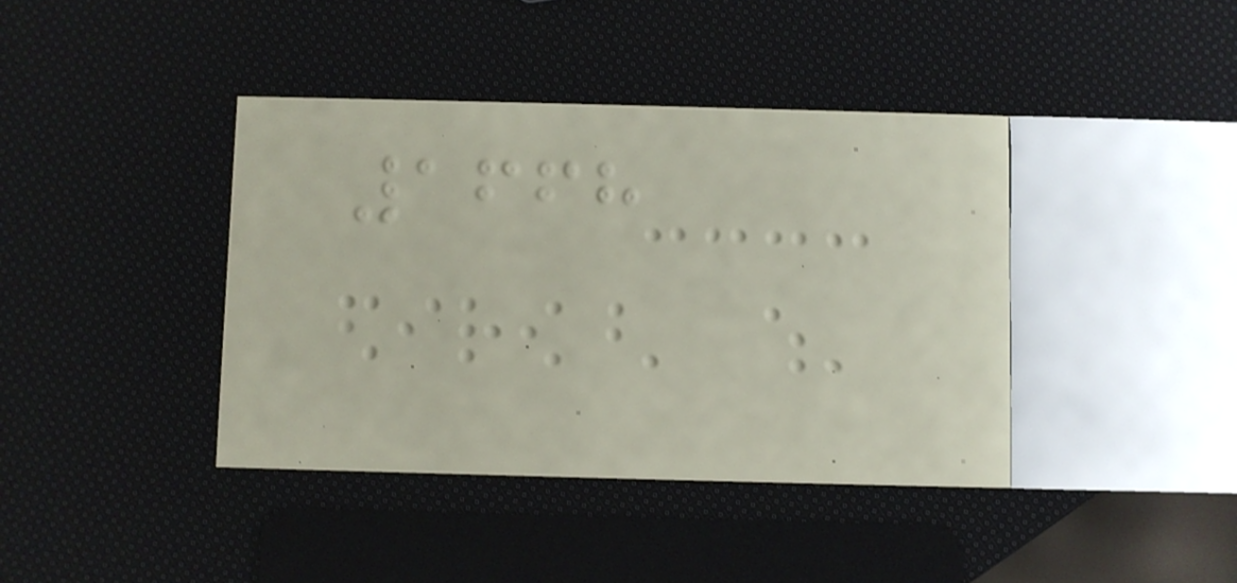1668
